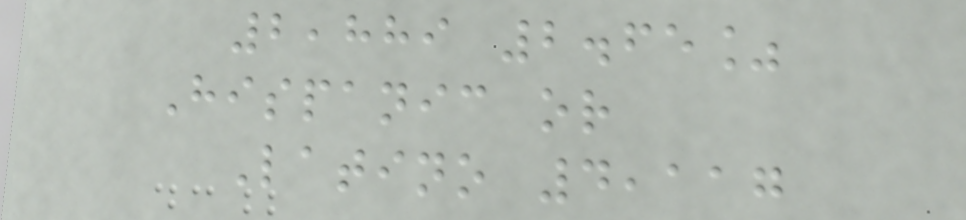2,889 2.65%
Hispanic or
Latino 4,117
